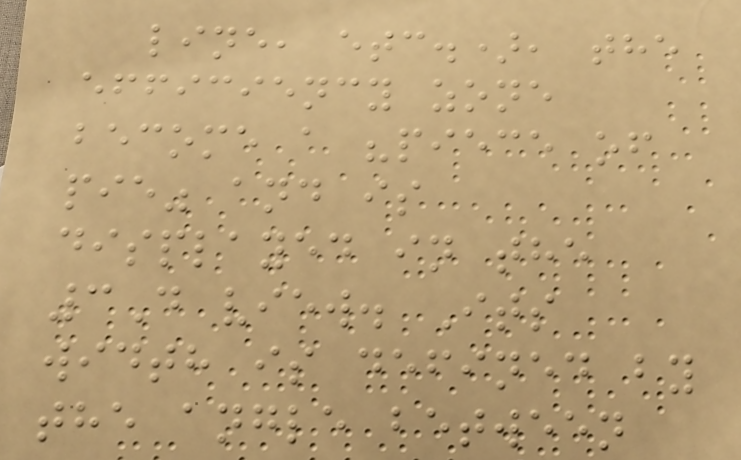line, etc.), the
efficiency zone
become a "piece of
pie" and is
displayed in the
3D view. Its
width is defined by
the angle between
